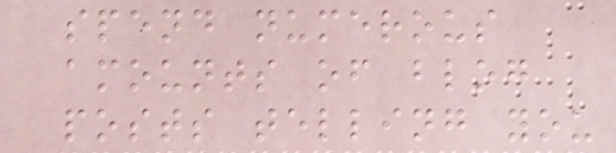spend numerous
amounts of blog
posts telling you
